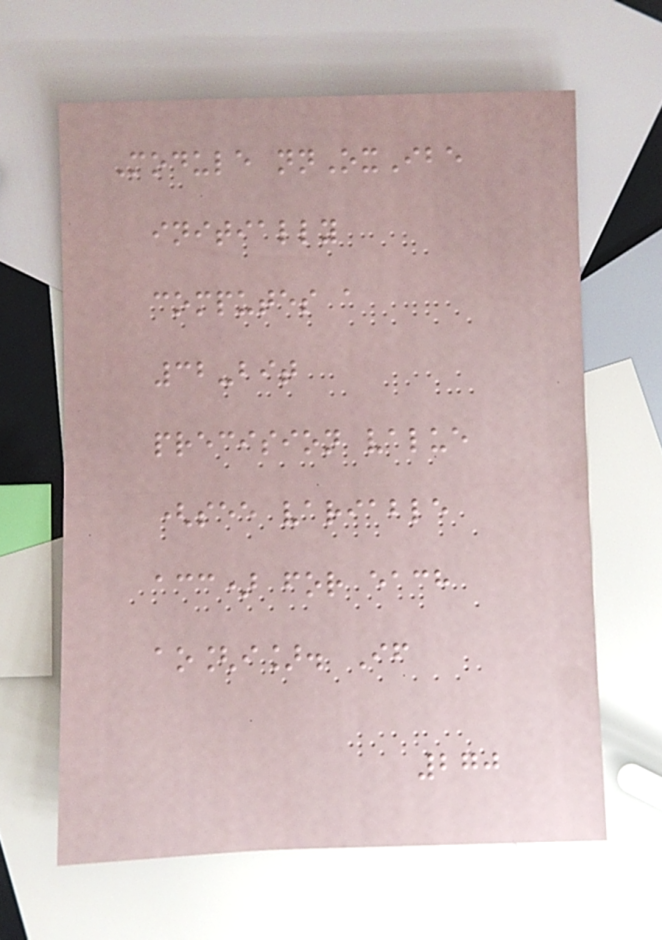Module nnOxIbe
initially
computes a
32-bit
precision value
(see variable
acc) for each
ao[i]. If
270
